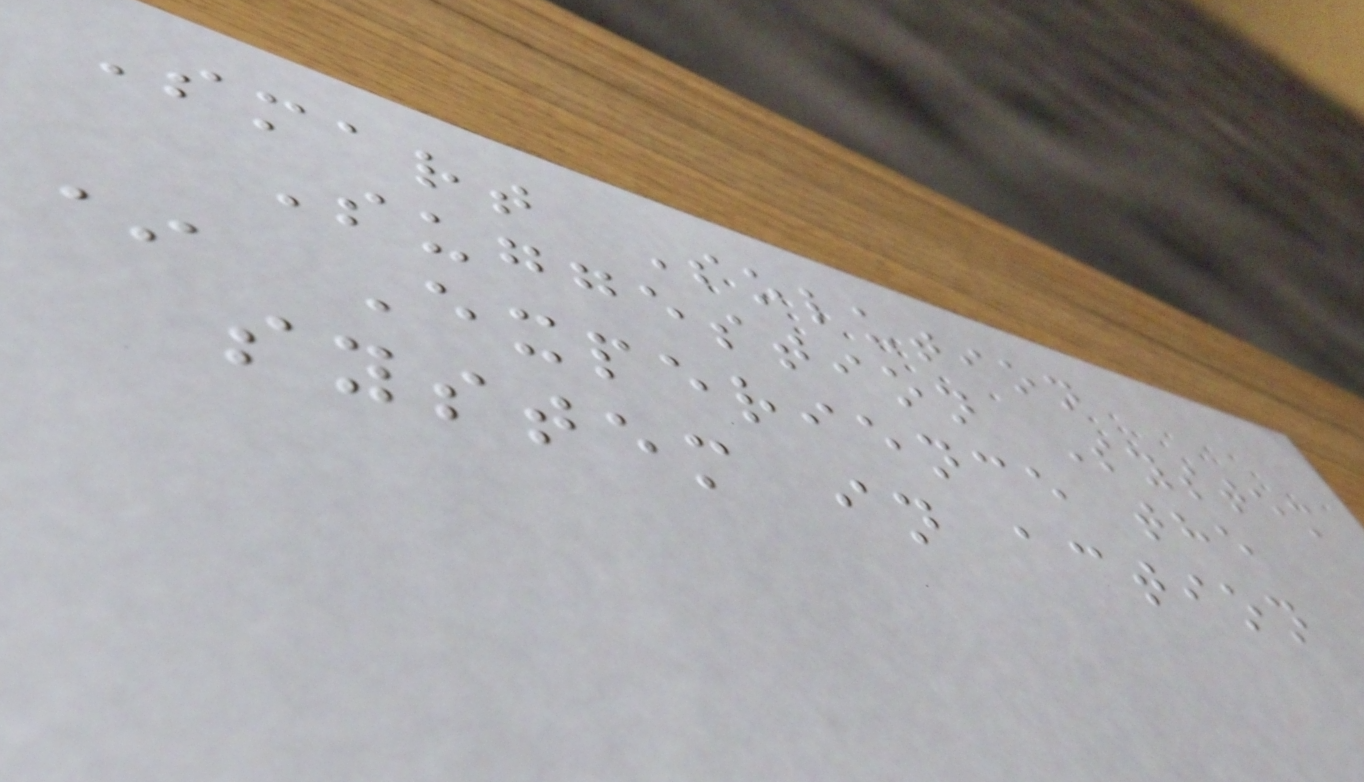Smart Solution
Suggestion System
* Experience the
system in action
